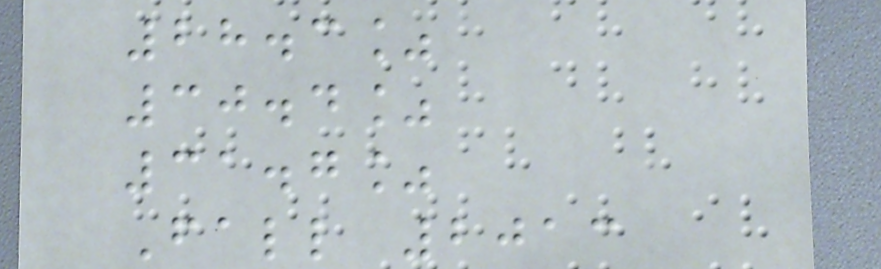28.3%
30.4%
31.7%
Fall 2013
